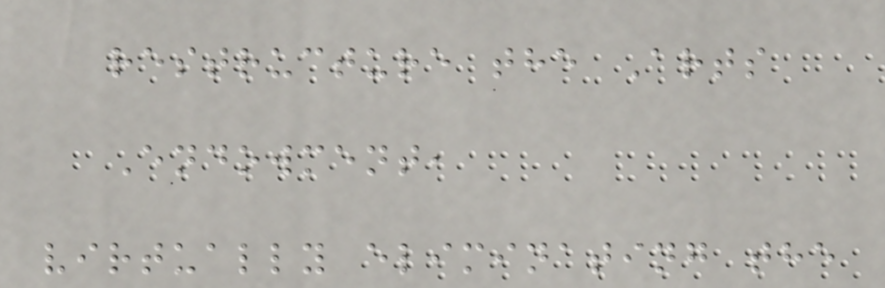restructure the Arts
Endowment,
virtually eliminating the
